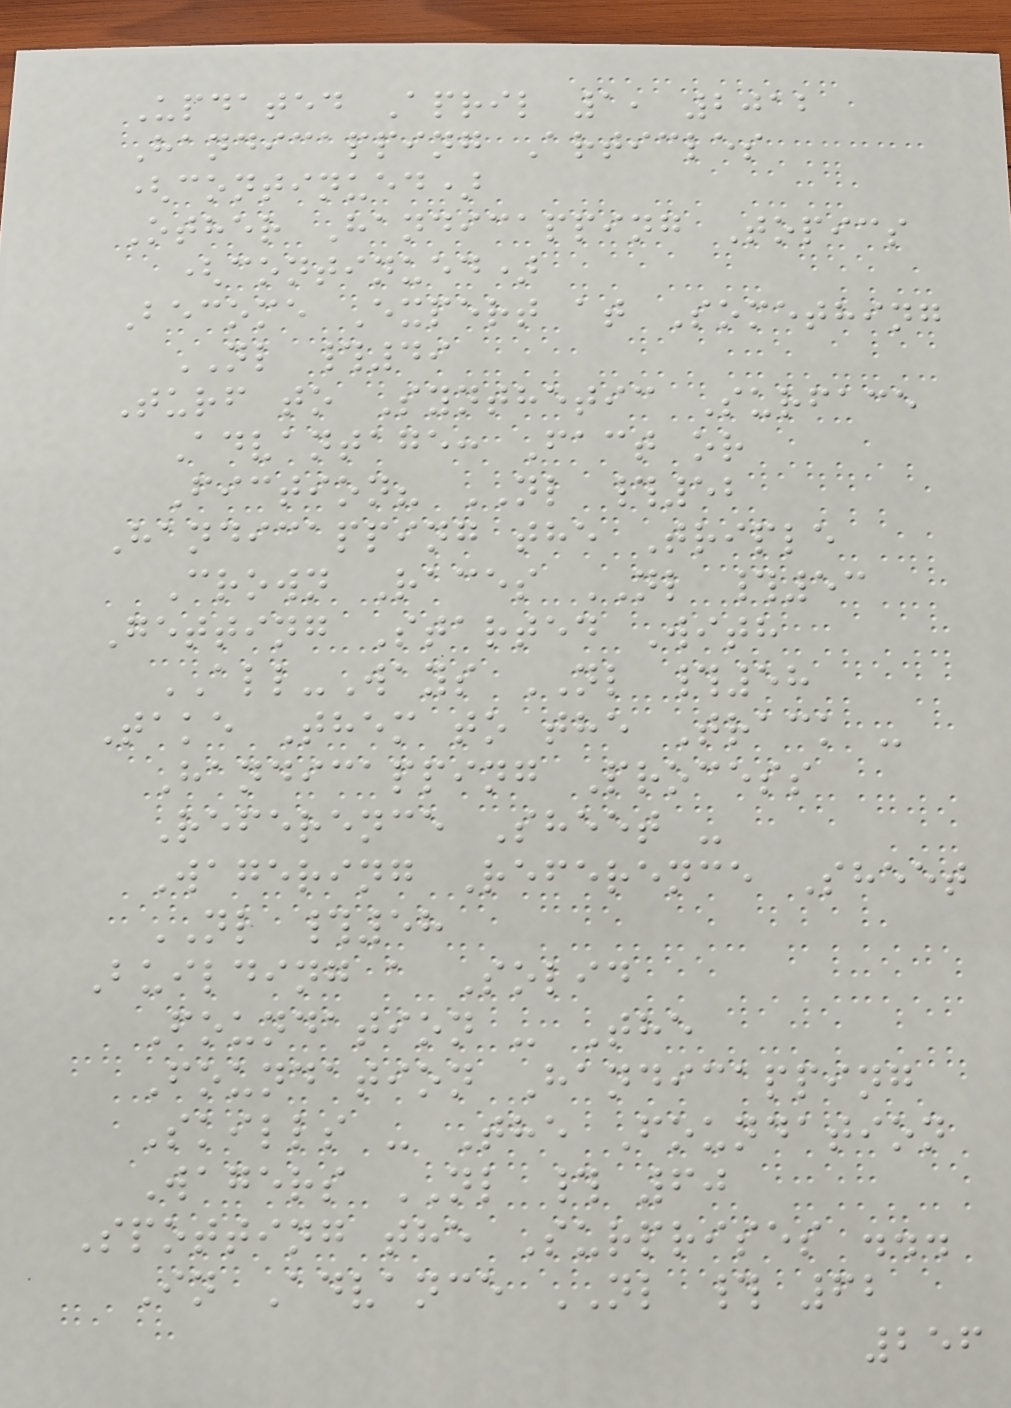Updated April 1, 2012
Handicapping Articles
(continued)
Other Handicapping Topics
(continued)
Become Expert at Something
NL #49
Turf to Synthetic Surface
Advantage: Fact or
Fiction? NL #52
Handicapping the Triple
Crown Races NL #53
Getting Started With
ALL-Ways NL #58
Take Them to the Track -
Handicapping Process
Reference Sheet -
Wagering Reference Sheet
NL #58
Building a Solid
Foundation - The
Foundation Handicapping
Skills - The Foundation
Wagers NL # 60
Spotting the Surprises ...
In Advance NL # 62
256
